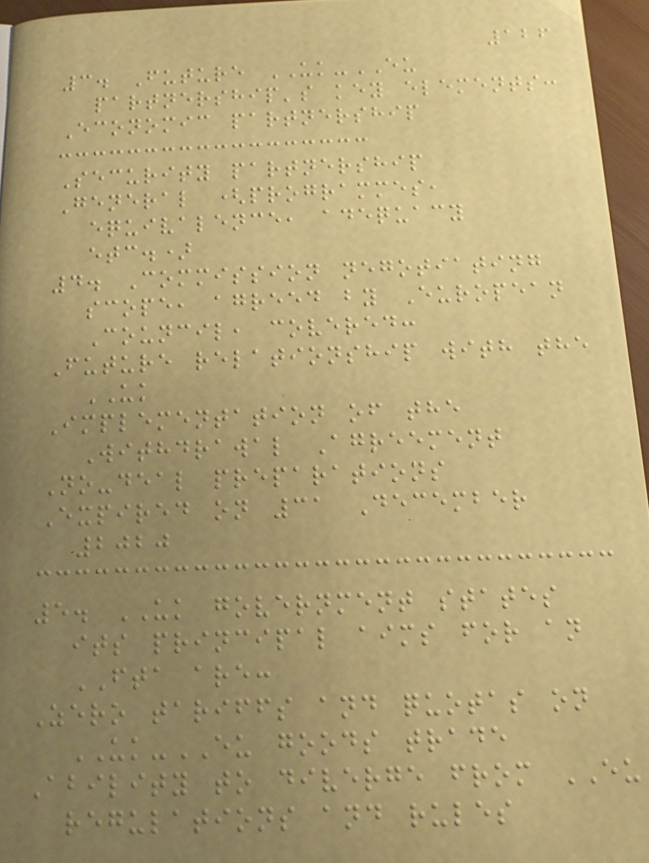126
3. Future UK-EU
partnership's key elements:
Economic partnership
Security partnership
General (programmes,
equivalence, adequacy
etc.)
4. Commission negotiating
scope, agreed by European
Council, covered:
Future relationship with the
UK
Implementation of the
Withdrawal Agreement
No-deal preparations
Expired on 31 December
2020
5. UK government states
its principal aims for an
FTA are:
Zero tariffs and quotas on
UK-EU goods trade
Ability to diverge from EU
regulations and rules
